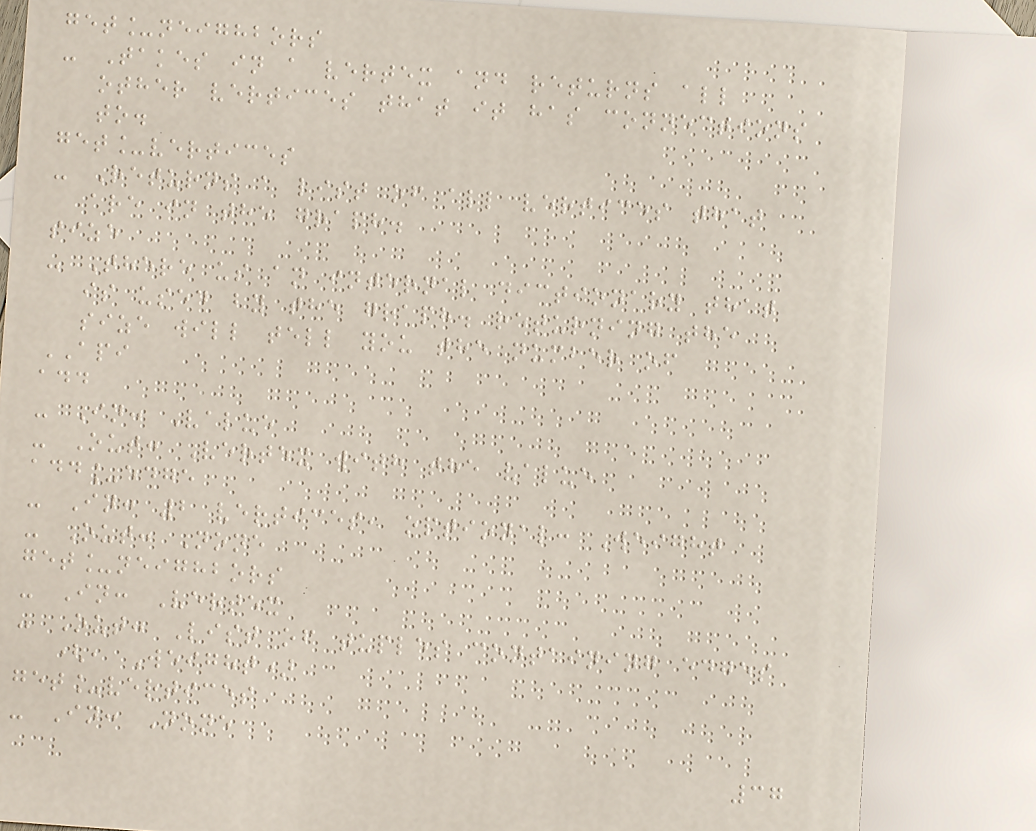get_neighbors
- Takes in a vertex and returns all
other vertices that it has connections
to.
get_vertices
- Returns a list of all vertices that
are in the graph.
size
- There us an internal dictionary that
is used by the graph. returning the
size will tell you the number of
API
add
- In: Value
- Out: Vertex with the value
add_edge
- In: 2 vertices, optional: Weight
- Out: None
get_neighbors
- In: Vertex
- Out: List of tuples containing edges
(, Weight)
get_vertices
- In: None
37
